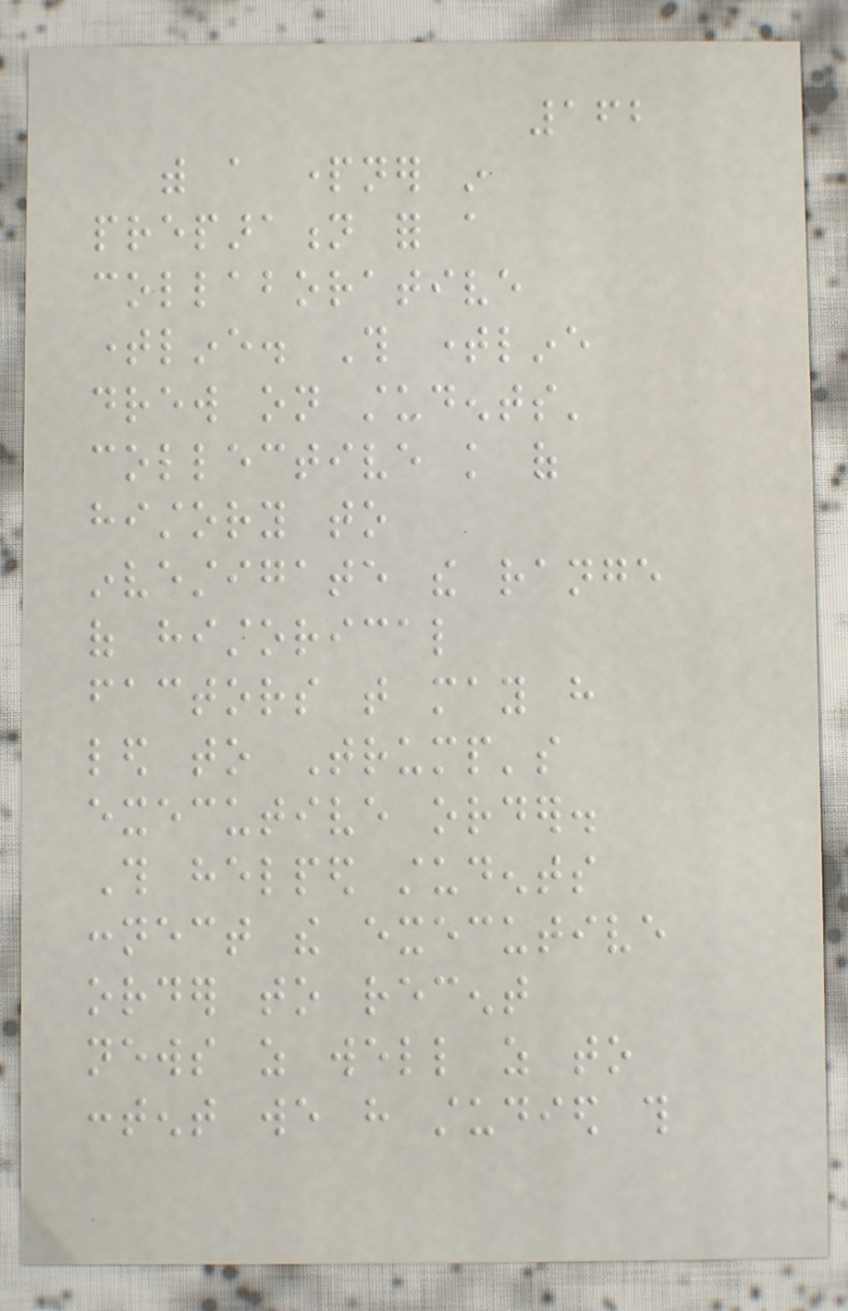162
with a partner in
preparation for a
collaborative
timeline. This timeline
drew on students'
collective knowledge of
history to
investigate the range
of historical
factors that may have
led to Trump's
executive order.
This helped students
connect the executive
order to recent
news as well as to
content we have studied this
